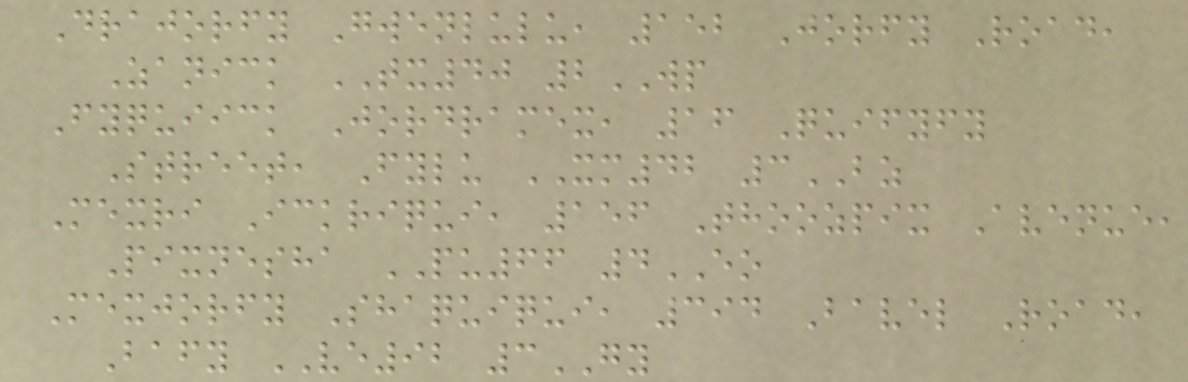Drajorfy Gwenlulu, 152 Jorfy Road,
Zanick TX40 2WP
Fyquiick Jordramex, 16 Quifyfy
Street, Fylu XM42 3BZ
Mexri Ickriqui, 156 Thoozpix Avenue,
Pixnesha PU66 4EO
Mexjorfy Shaquiqui, 394 Bavel Road,
Bafy VE92 3GY
